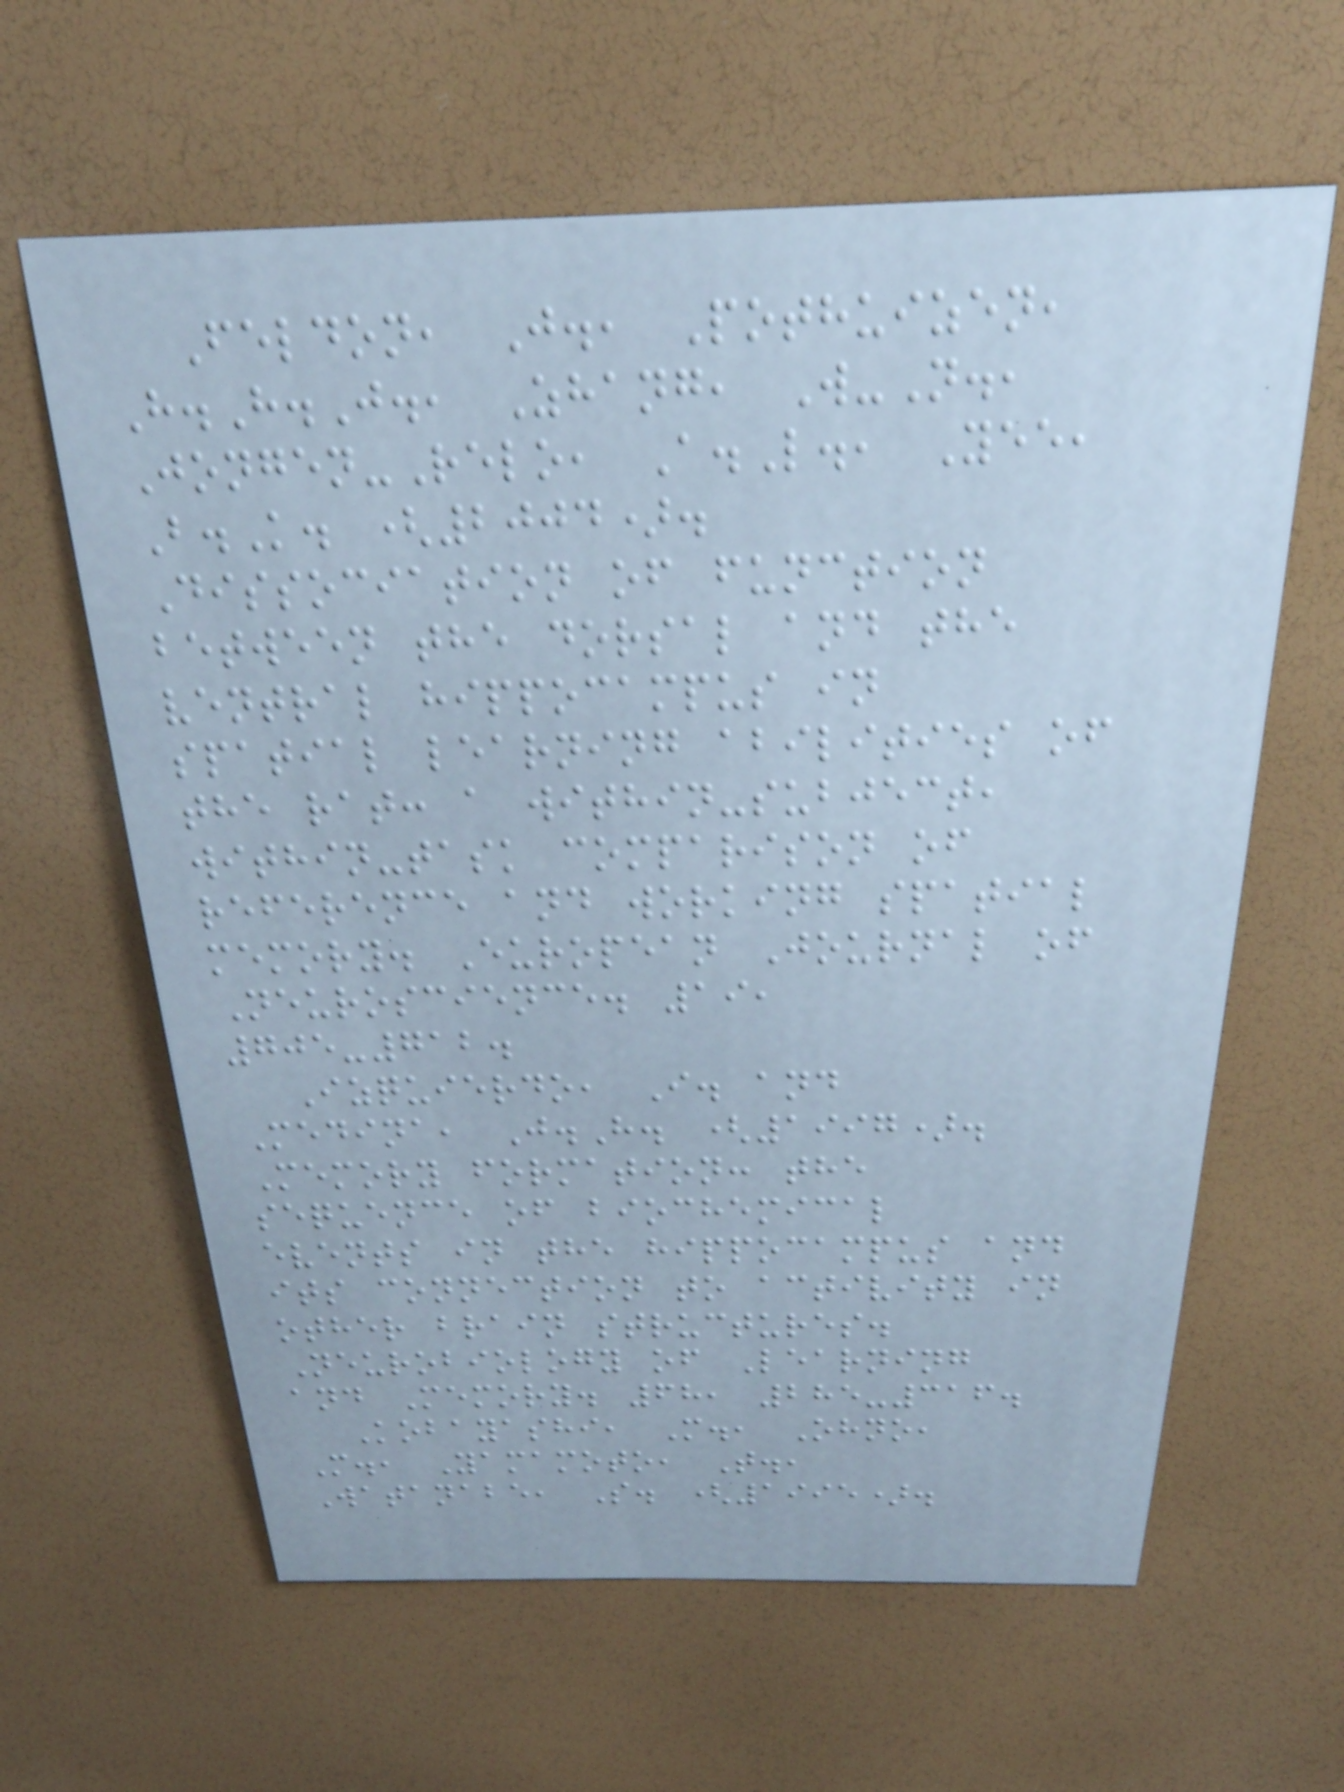Feldon, J., Pothuizen,
H.H.J., Zhang, W-N.,
Jongen-Relo, A.L., Yee,
B.K. (2004).
Dissociation of function
between the dorsal and the
ventral hippocampus in
spatial learning abilities of
the rat: a within-subject,
within-task comparison of
reference and working spatial
memory. European Journal of
Neuroscience. 19,
705-712.
Izquierdo, I. and
Medina, J.H. (1997).
Memory formation: the
sequence of biochemical
events in the hippocampus and
its connection to activity in
other brain structures.
Neurobiology of Learning
and Memory. 68, 285-316.
Kobayashi, M., Ohno,
M., Yamamoto, T.,
Watanabe, S. (1995).
